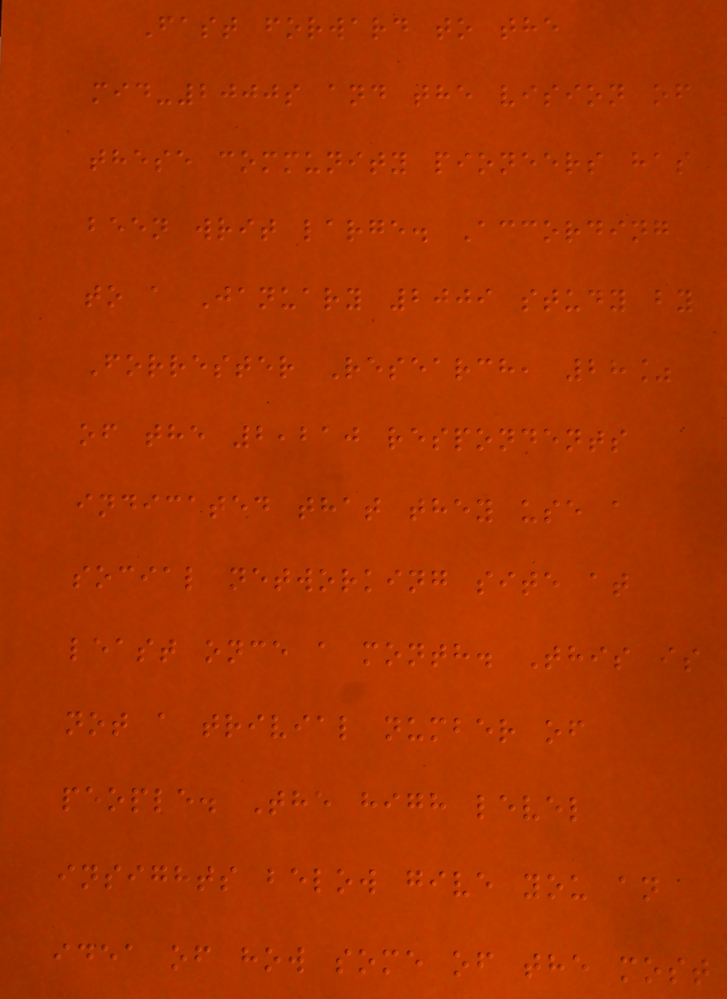Fast forward to the
mid-2000s and the vision of
these community pioneers has
been writ large. According
to a January 2009 study by
Forrester Research, 28%
of the 2,210 respondents
indicated that they use a
social networking site at
least once a month. This is
not a trivial number of
people. The high level
insights below give you an
idea of how some of the most
